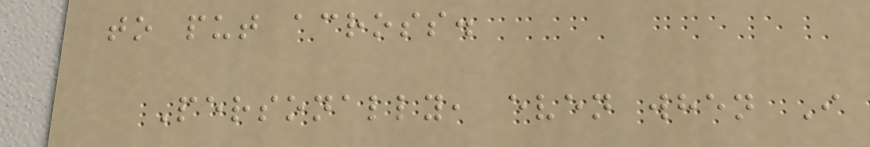to put across.
Personally, even when I
